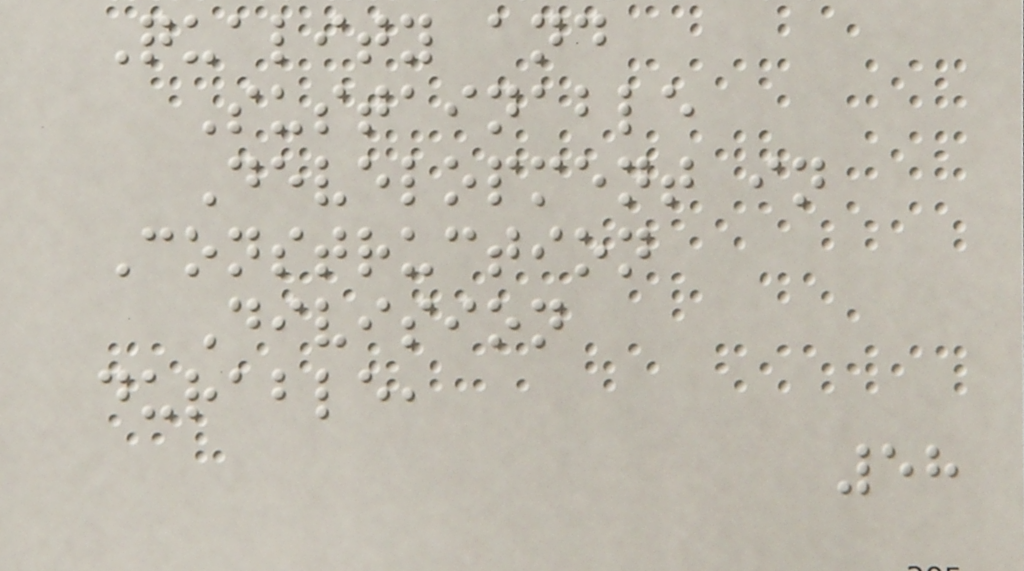Quality and
Sustainable
Development in
Construction
Division
durable,
58
